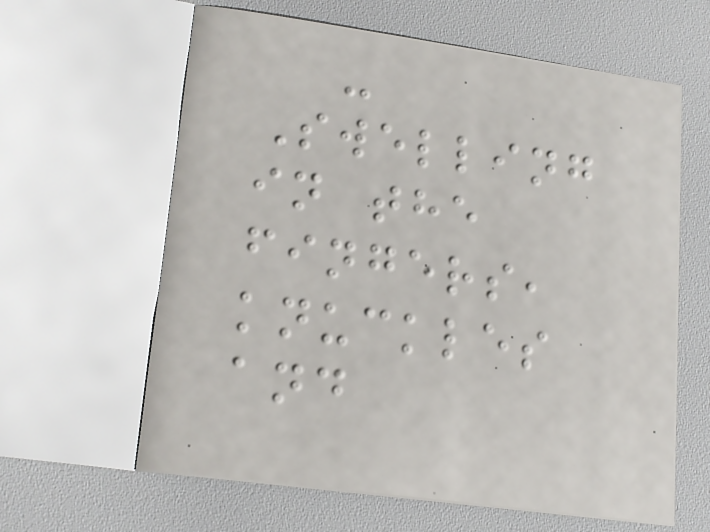-
Swelling
in the
fingers,
knuckles
and
